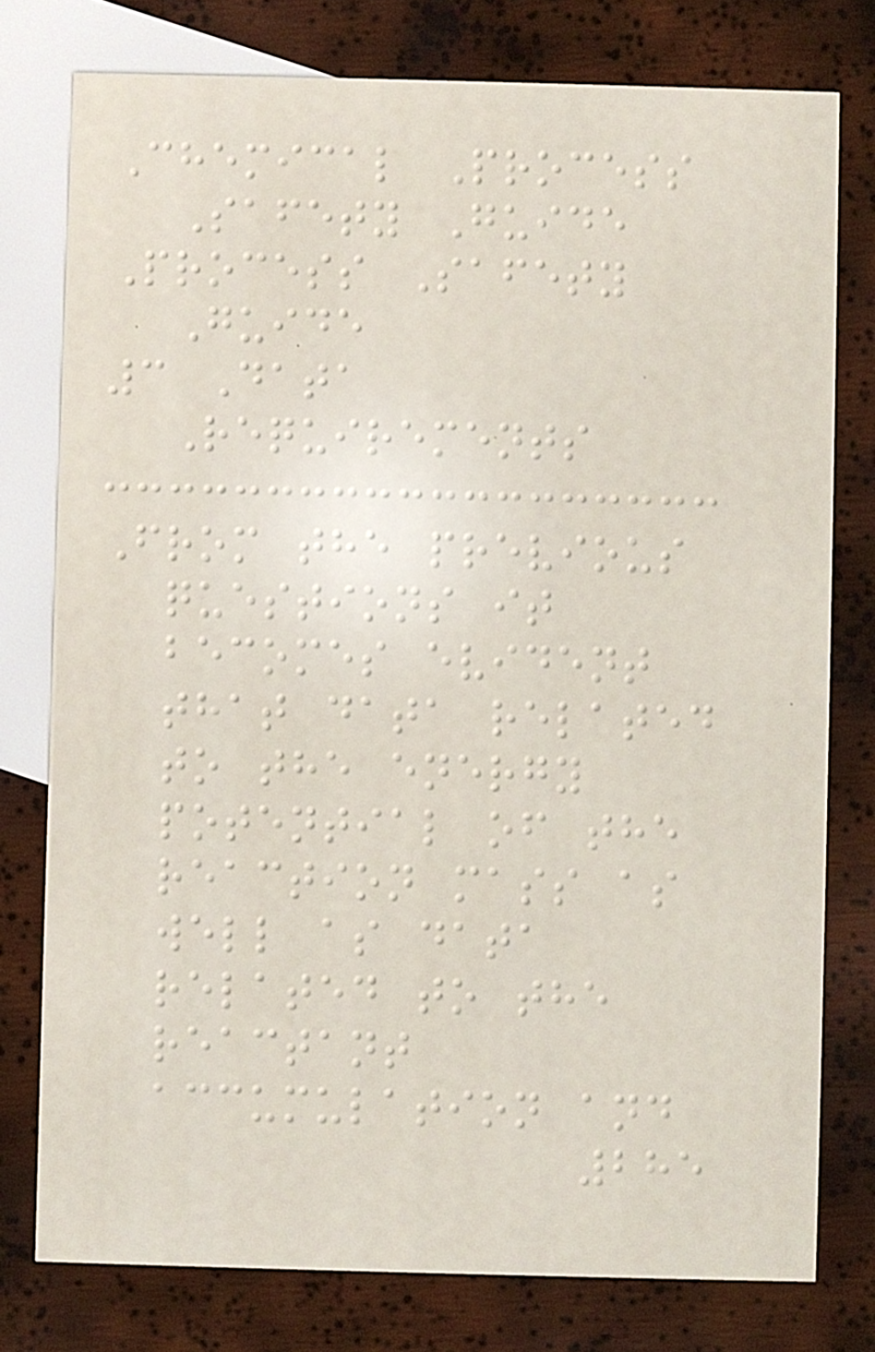Chemical Process
Safety Guide
Process Safety
Guide
3 Data
Requirements
From the previous
questions it
becomes evident
that data related
to the energy
potential of the
reaction mass as
well as data
related to the
reactant
accumulation and
285
